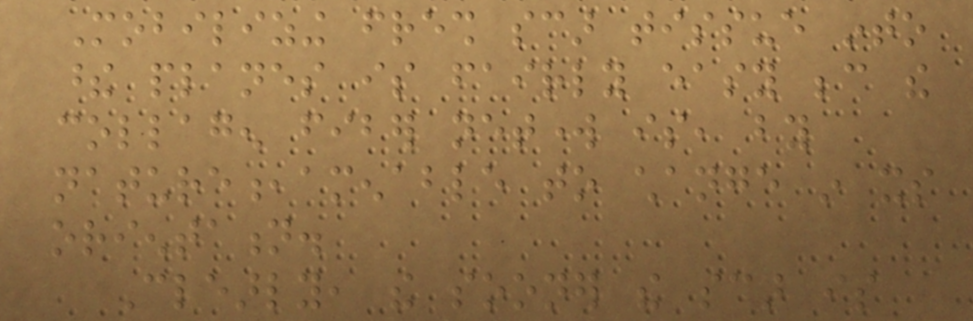Mobilizing fresh scar tissue into
these planes is fairly easy because the
collagen fiber network is, by
nature,amenable to change in its
orientation.
Clearly, the sooner the scar is
